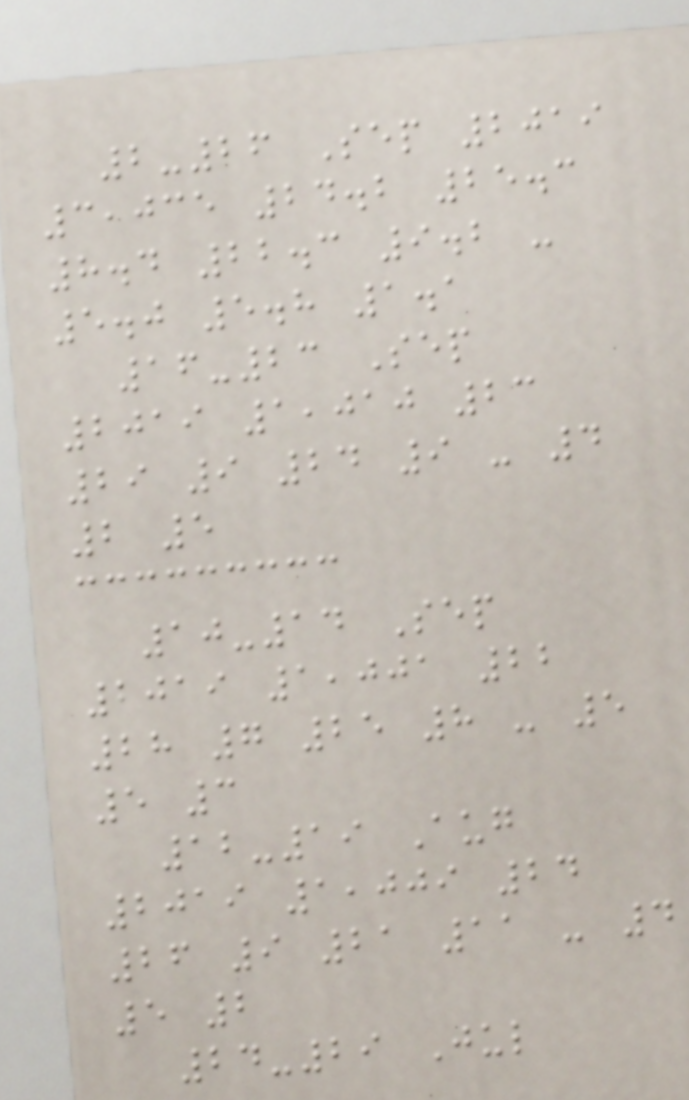2-26 Sep 2019
3,035 24.2 25.3
8.4 22.3 9.2 -
5.0 5.8 1.1
16-23 Sep
2019 1,010 23
29 9 24 9 - 4
2 5
10-14 Sep
2019 1,001 22
28 7 25 8 - 5
5 3
12-19 Aug
2019 1,009 24
26 9 21 11 - 4
5 2
24-29 Jul
